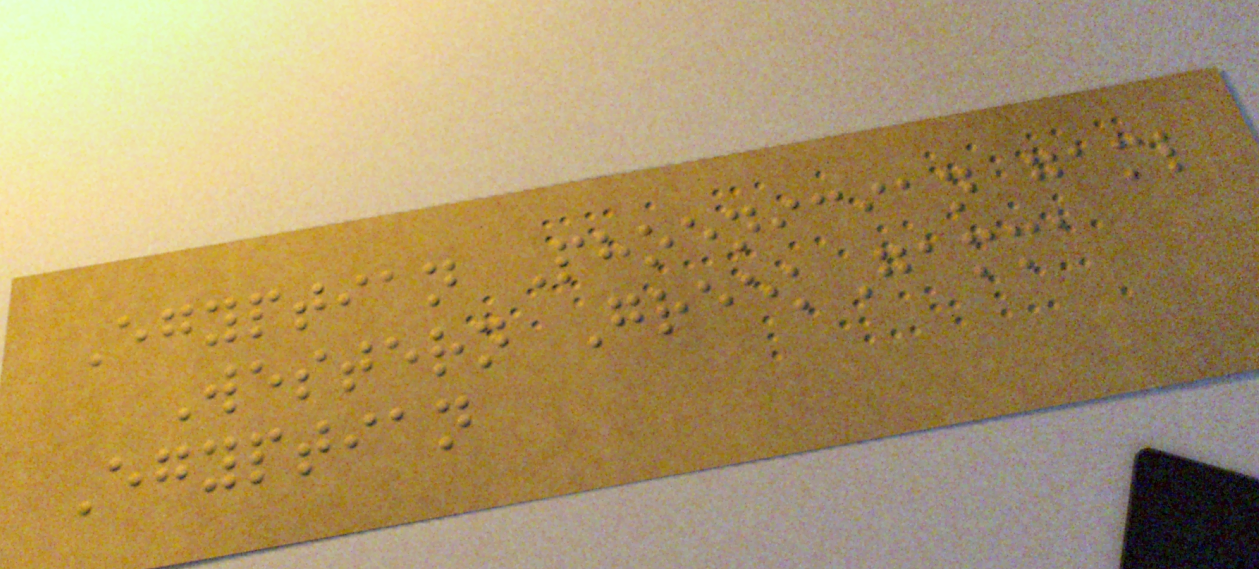Egyptian Phoenician gaml
Western GreekGamma
Egyptian
